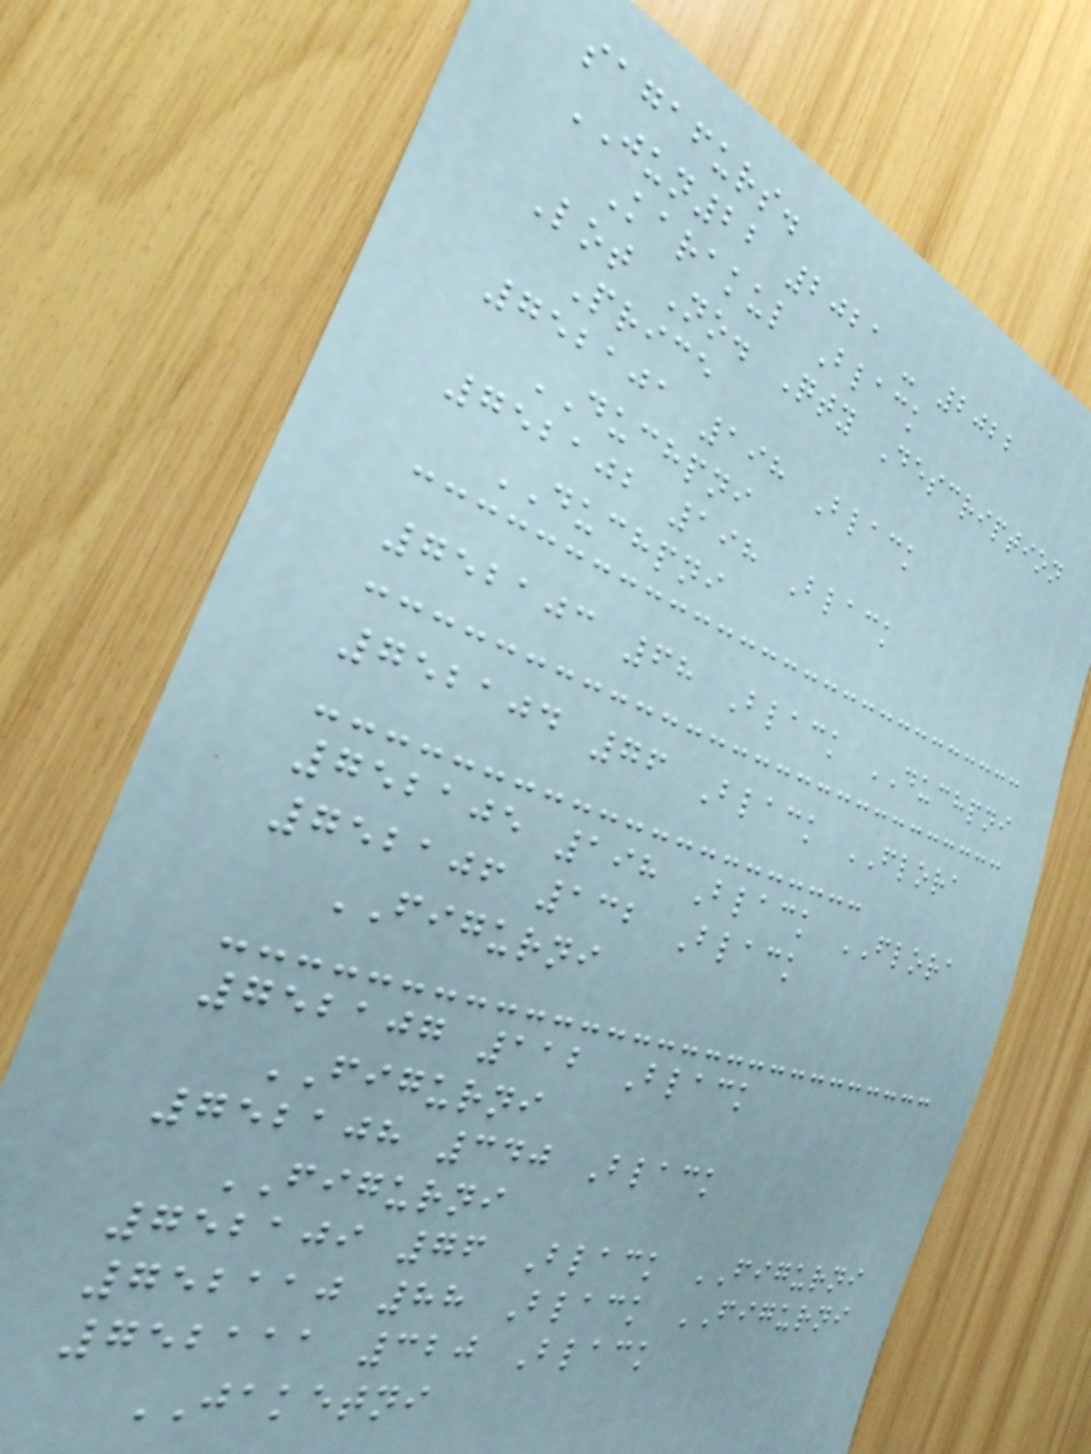sagafurs.
JUN22 2021 - 2022
Karakul Black
Lot No. Qty Description
Price
752101 198 Black
DUCHPNI
752102 198 Black
DUCHPNI
752103 68 Black DUCHPNI
752104 76 Black FLORA
752105 198 Black FLORA
752106 132 Black
FIGURNI
752107 112 Black
FIGURNI
752108 340 Black
FIGURNI
752109 76 Black FIGURNI
752110 88 Black FIGURNI
752111 320 Black
JAKETNI
